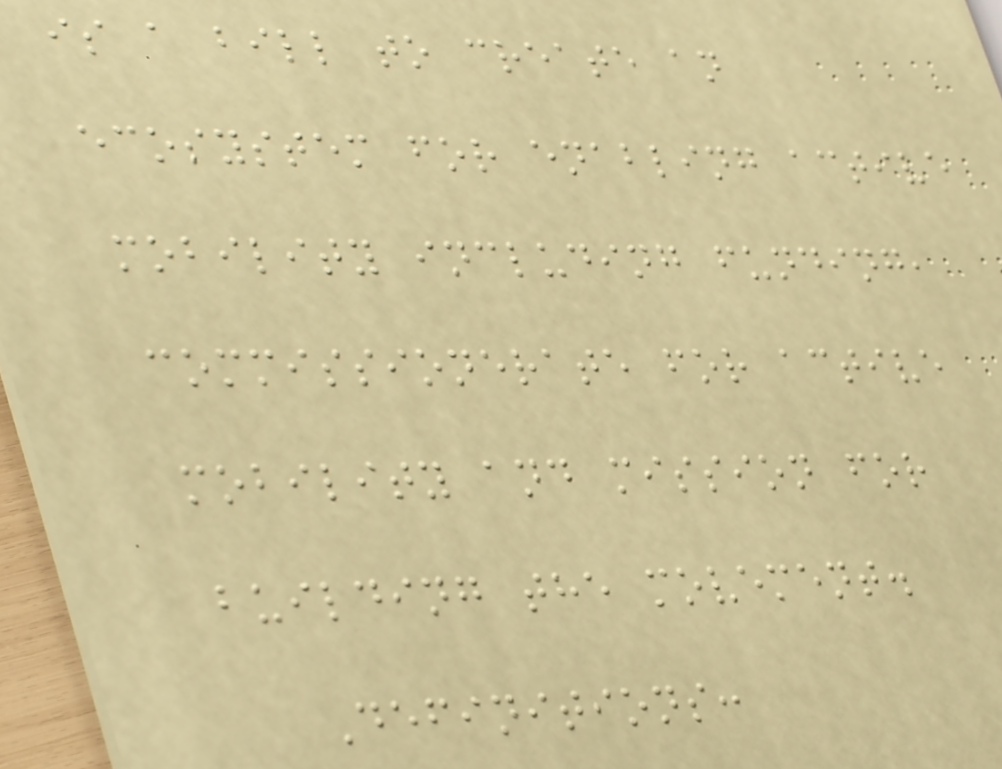is a bill to create an
ecosystem for enabling active
mobility including funding,
commissionerate for active
mobility and mission for
building the movement.
Definitions:
